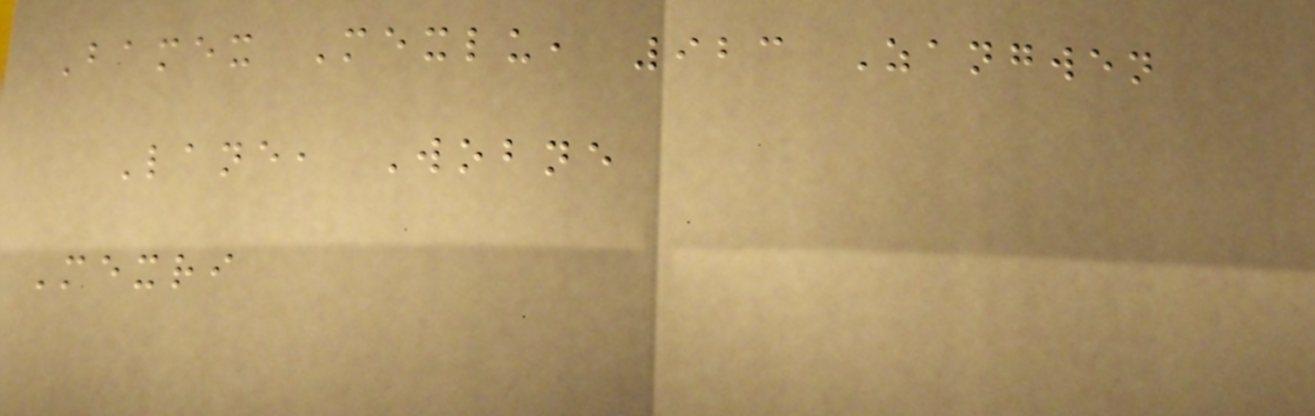Bamex Mexlu, 923 Zangwen
Lane, Wobne
Mexri
